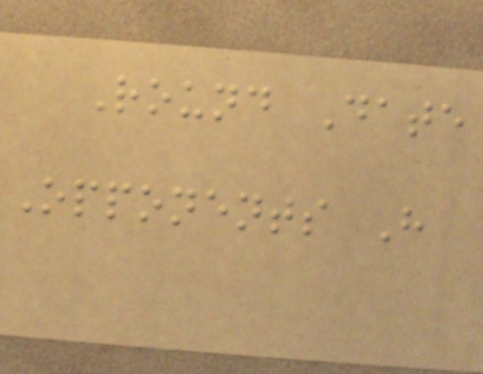Round Date
Opponents H
